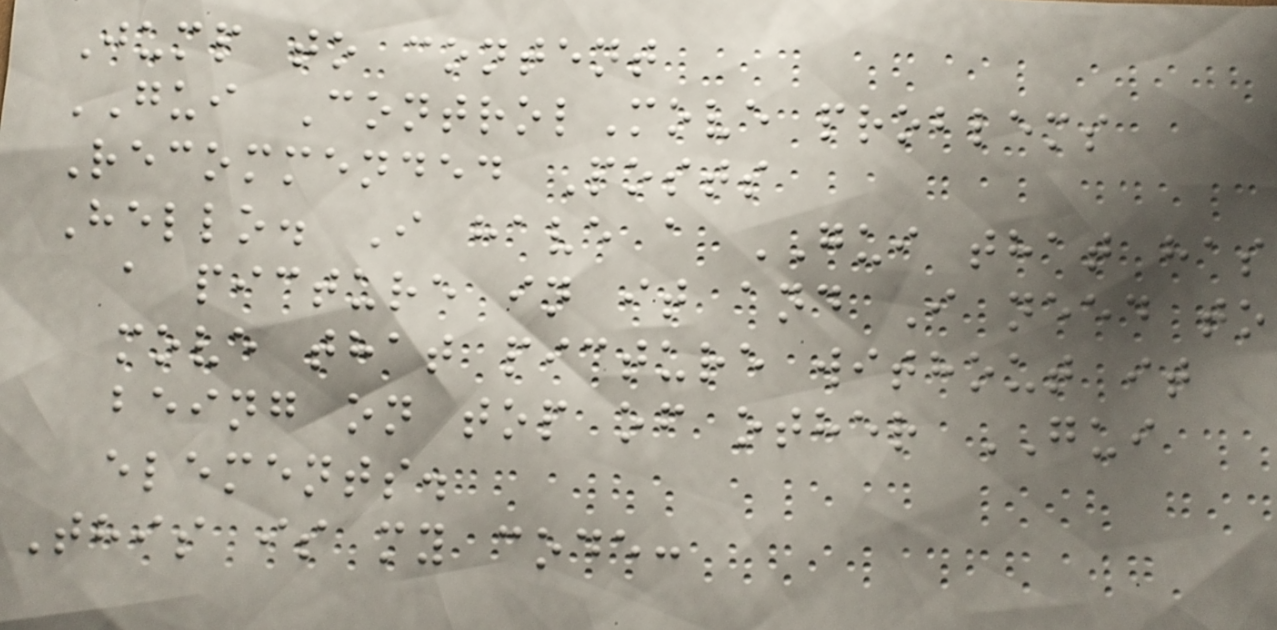Jump to content
GUI ControlMove problems
Recommended Posts
Hello. I have a GUI that has
a picture in it and I need to
move that picture without it
being on top of other GUI
elements.
This is my code:
